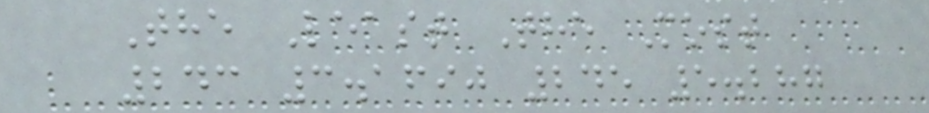The Least The Most
243 3.1690 245 5.287
